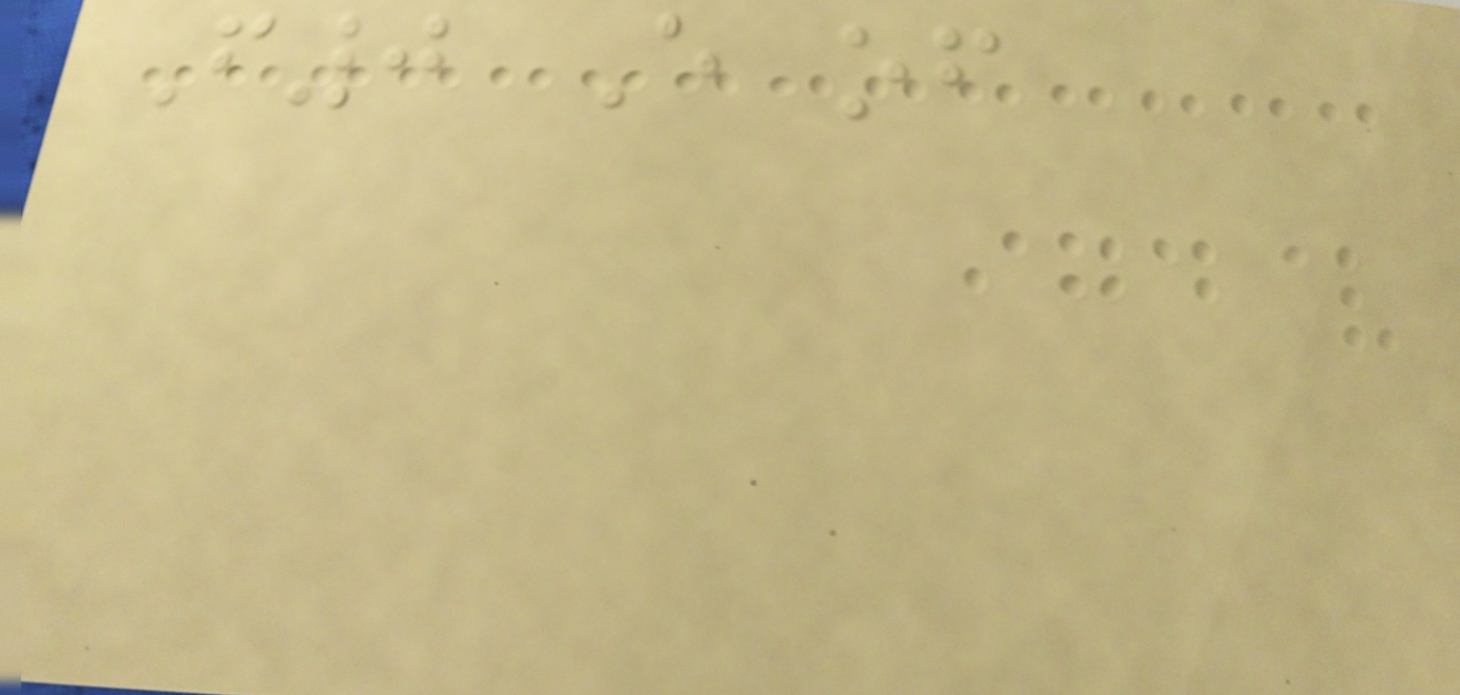F0 E of
